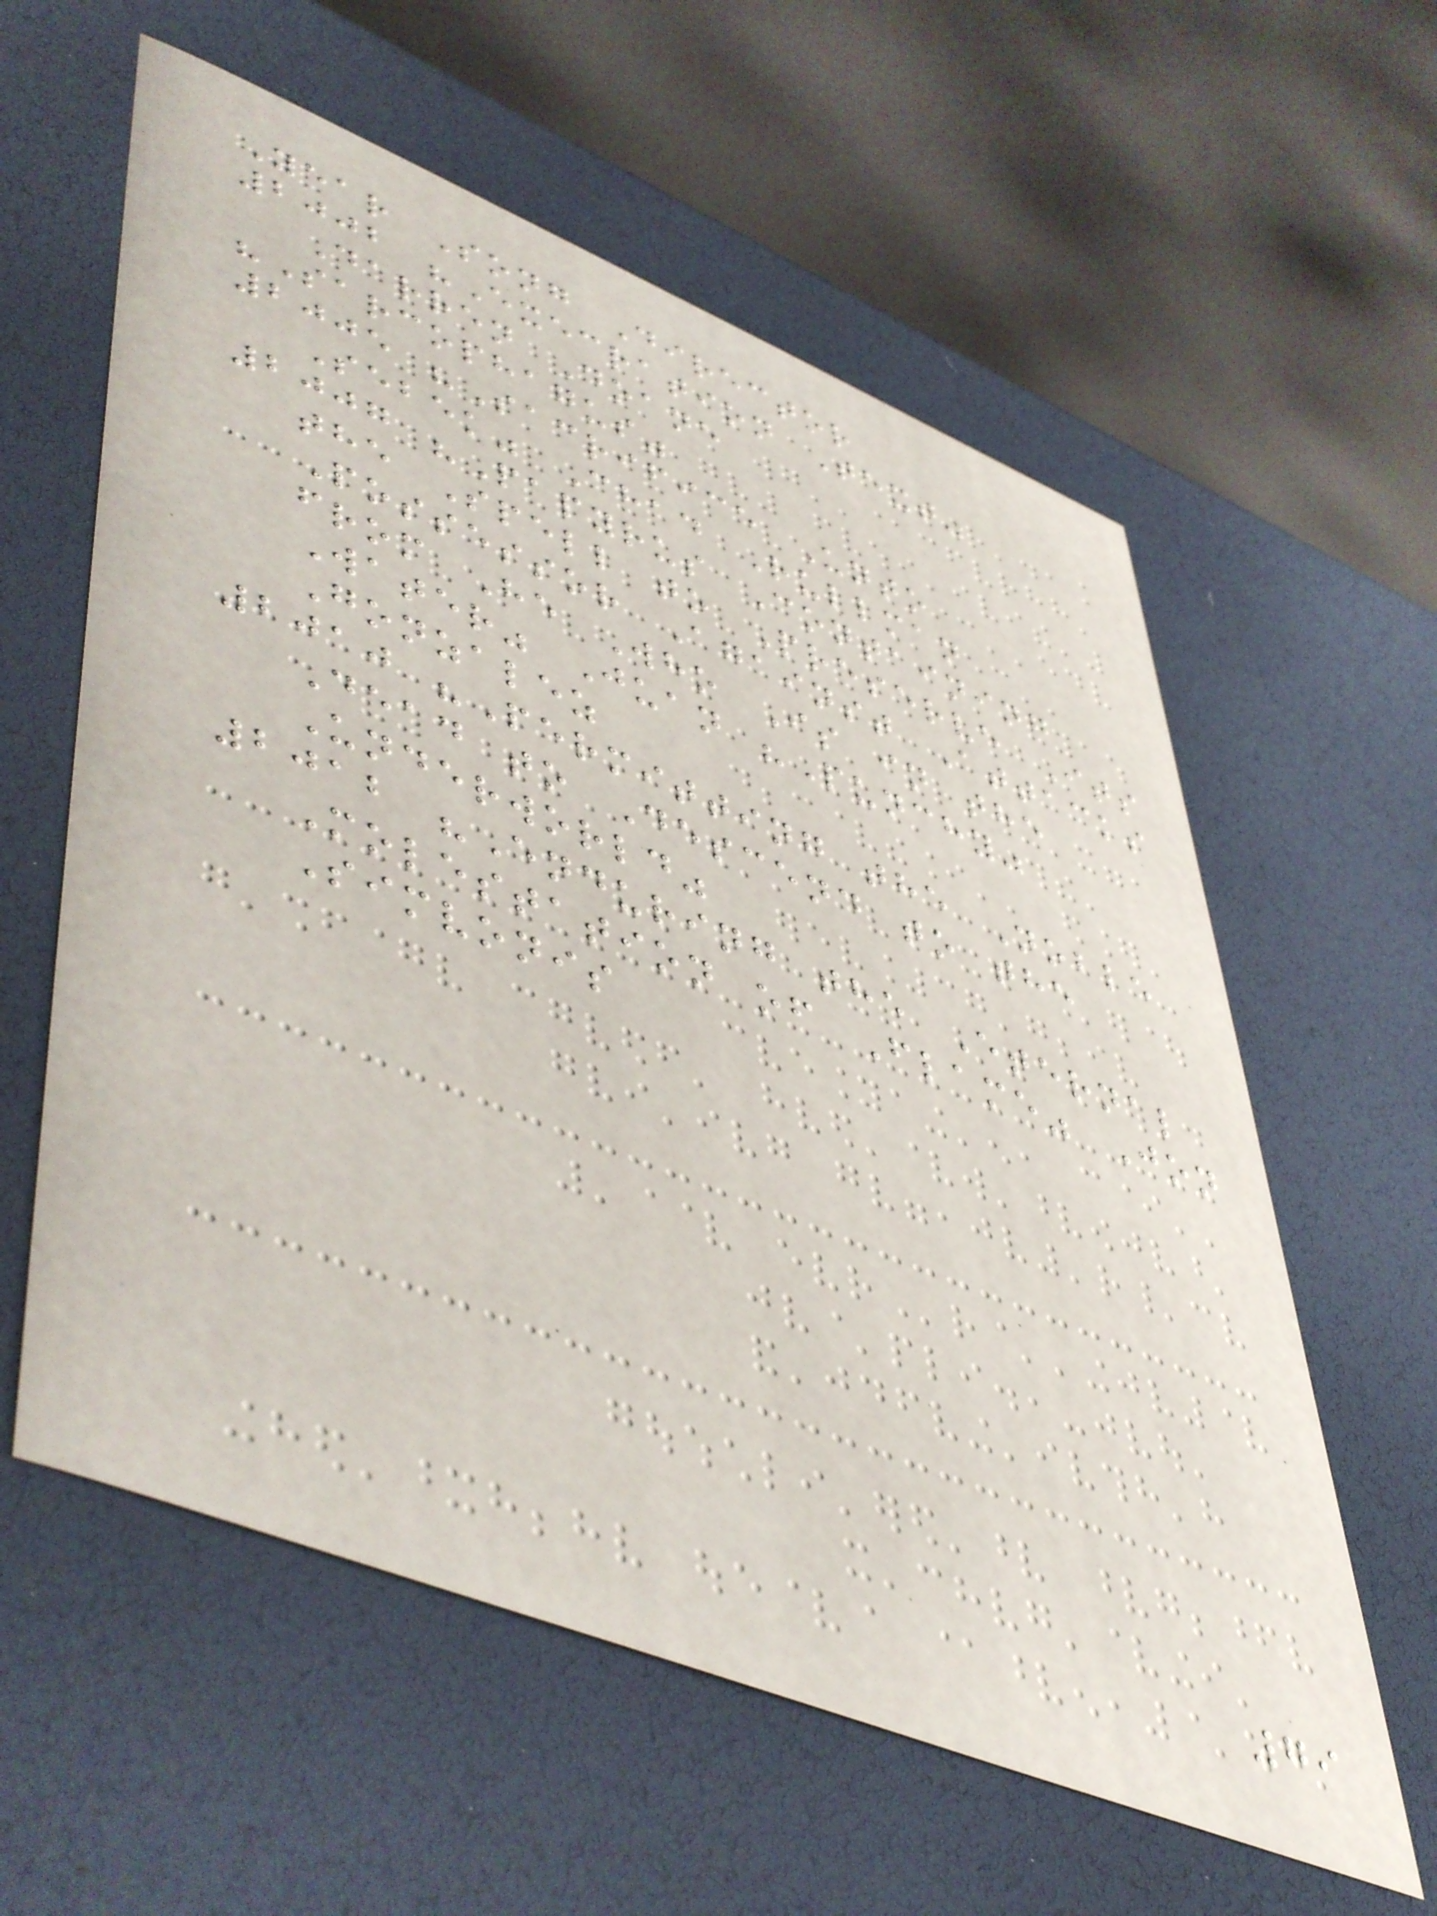Year Song Director
2002 "Execration Text"
Darren Doane
"Sarcophagus"
2005 "Sacrifice Unto
Sebek" Chad Rullman
2007 "Papyrus Containing
the Spell to Preserve Its
Possessor Against Attacks
from He Who Is in the
Water" Juan "Punchy"
Gonzalez
2010 "Permitting the Noble
Dead to Descend to the
Underworld"
2012 "Enduring the Eternal
Molestation of Flame" Jon
Simvonis
79
